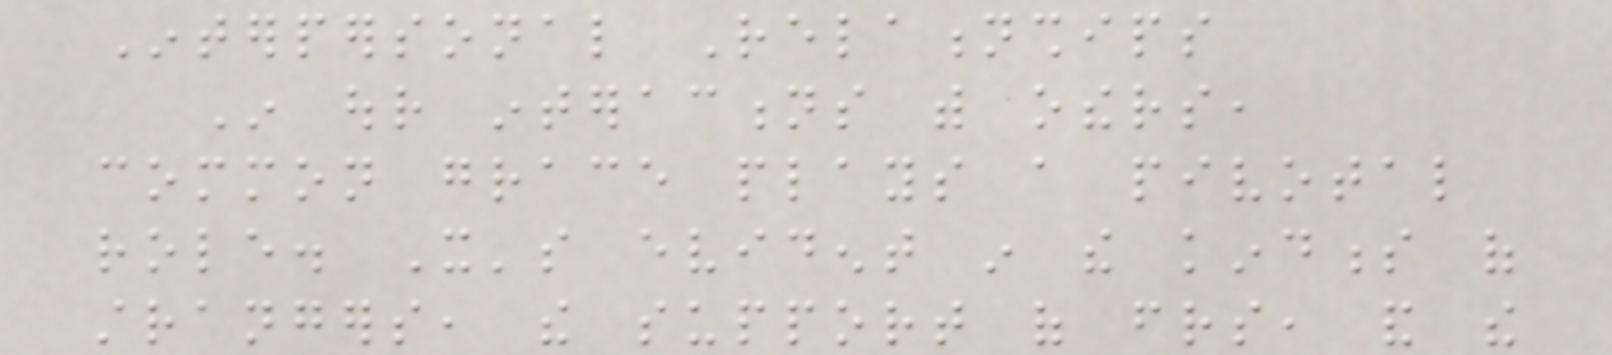Interpersonal Relationships
In our interactions with others,
common grace plays a pivotal
role. It's evident in the kindness of
strangers, the support of friends, and the
